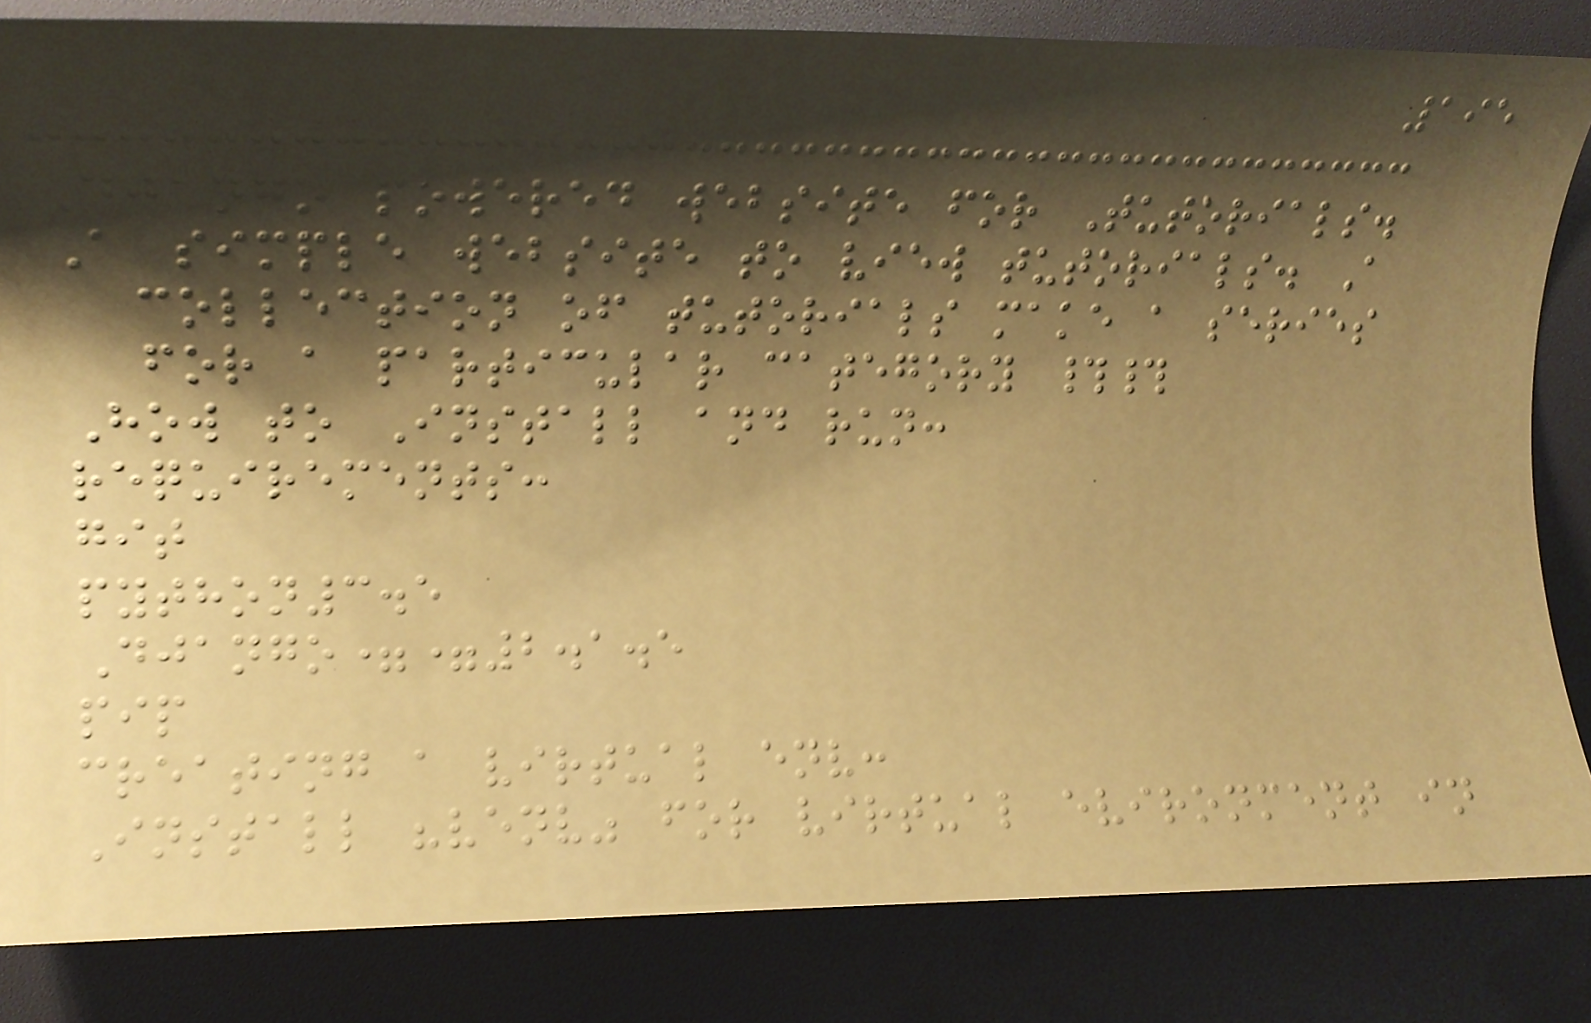195
Django powered website for Tutorials.
A simple website to view tutorials. A
collection of tutorials make a series
for a particular category ##
How to Install and run:
requirements:
git
python3.5
Django==2.1.5
pip
creating a virtual env:
Install "venv" for virtual evironment in
